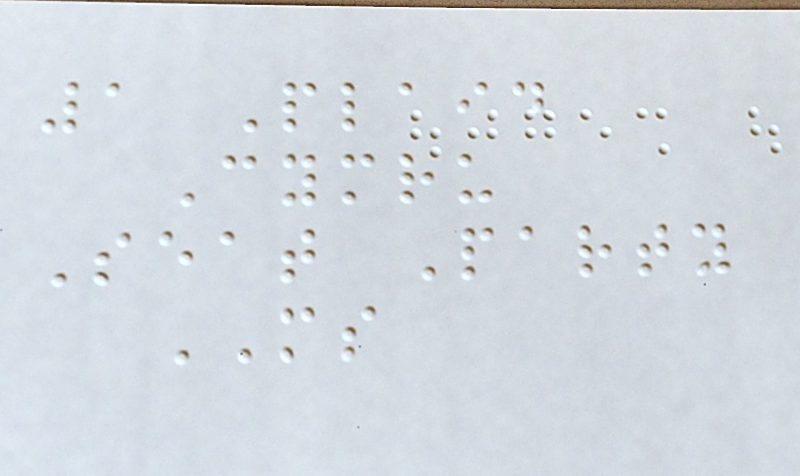1 Plaid
Cymru
Seat Party
MS
